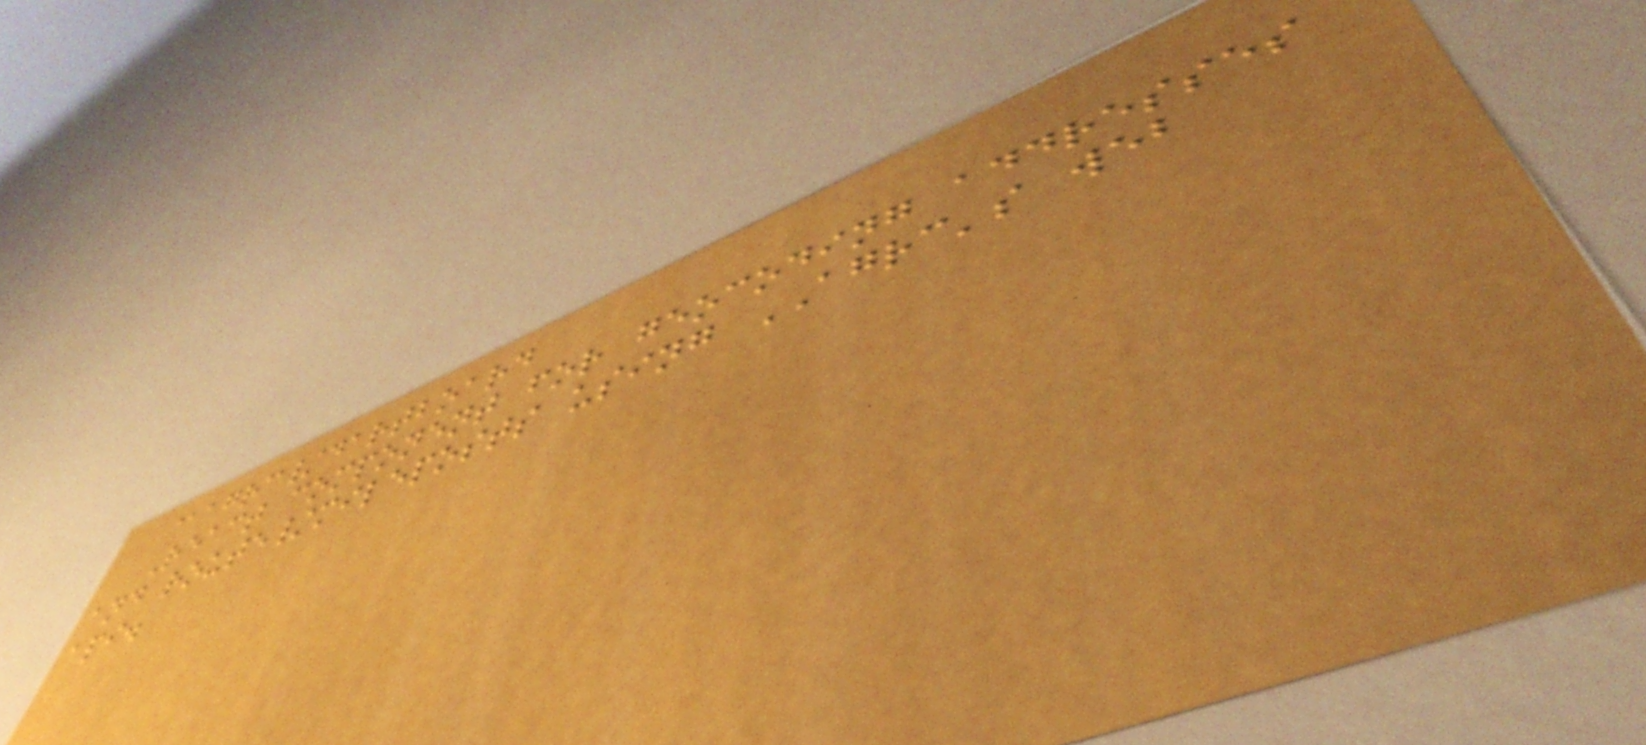@agrc/dartboard
React component for geocoding addresses
and route/mileposts using AGRC's web
api.
